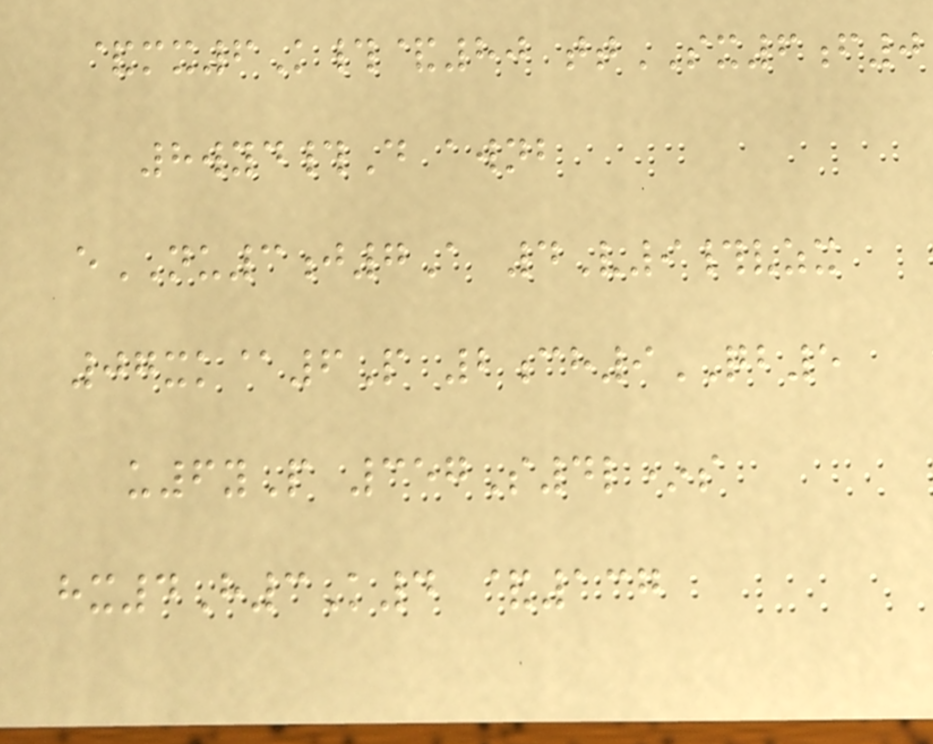&mx6K#&80 ttSX6f0
8wyd#D awnb
eNU3j7A 4V9#vzx
07xk@6P 2ch9QB5
u6yP 357S4l*s
hx4H3K4 &137
